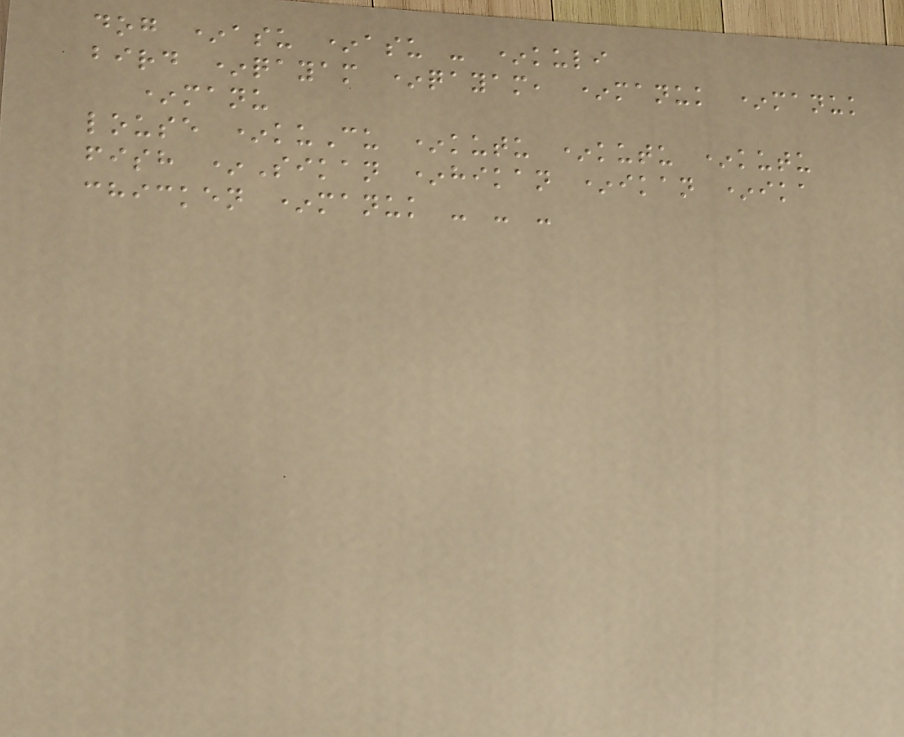dog *asu *asu - *kuli
bird *qayam *qayam, *manuk *manuk
*manu
louse *kuCu *kutu *kutu *kutu
fish *Sikan *hikan *ikan *ika
chicken *manuk - - -
